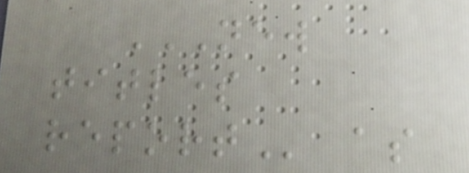NEW
TITLES
REPORT as
